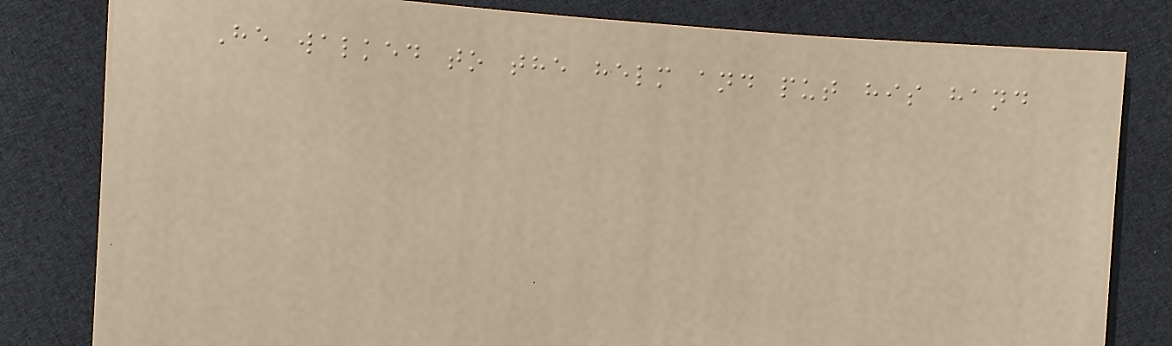He walked to the helm and put his hand
